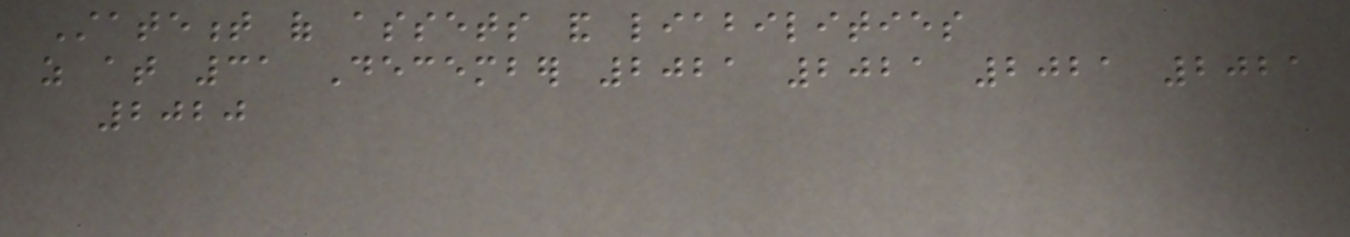Statement of assets and liabilities
as at 31 December 2021 2021 2021 2021
2020
